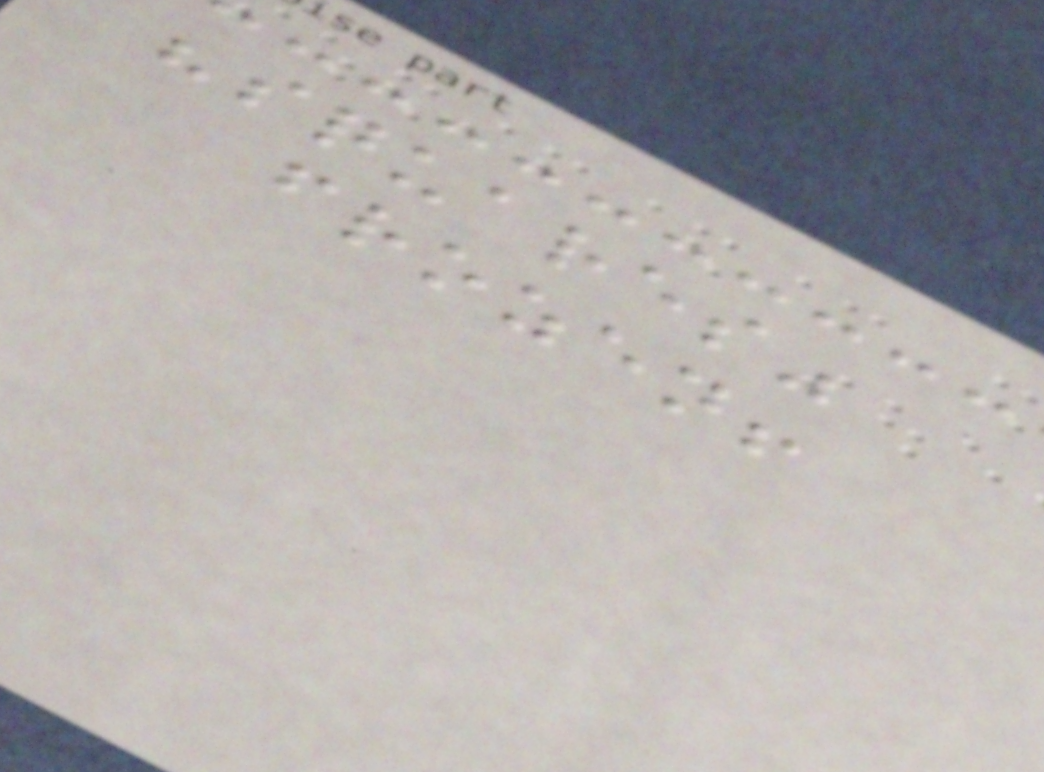"squares"
frozen!
